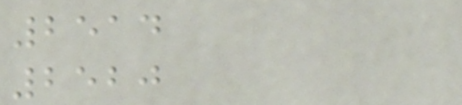2514
2520
